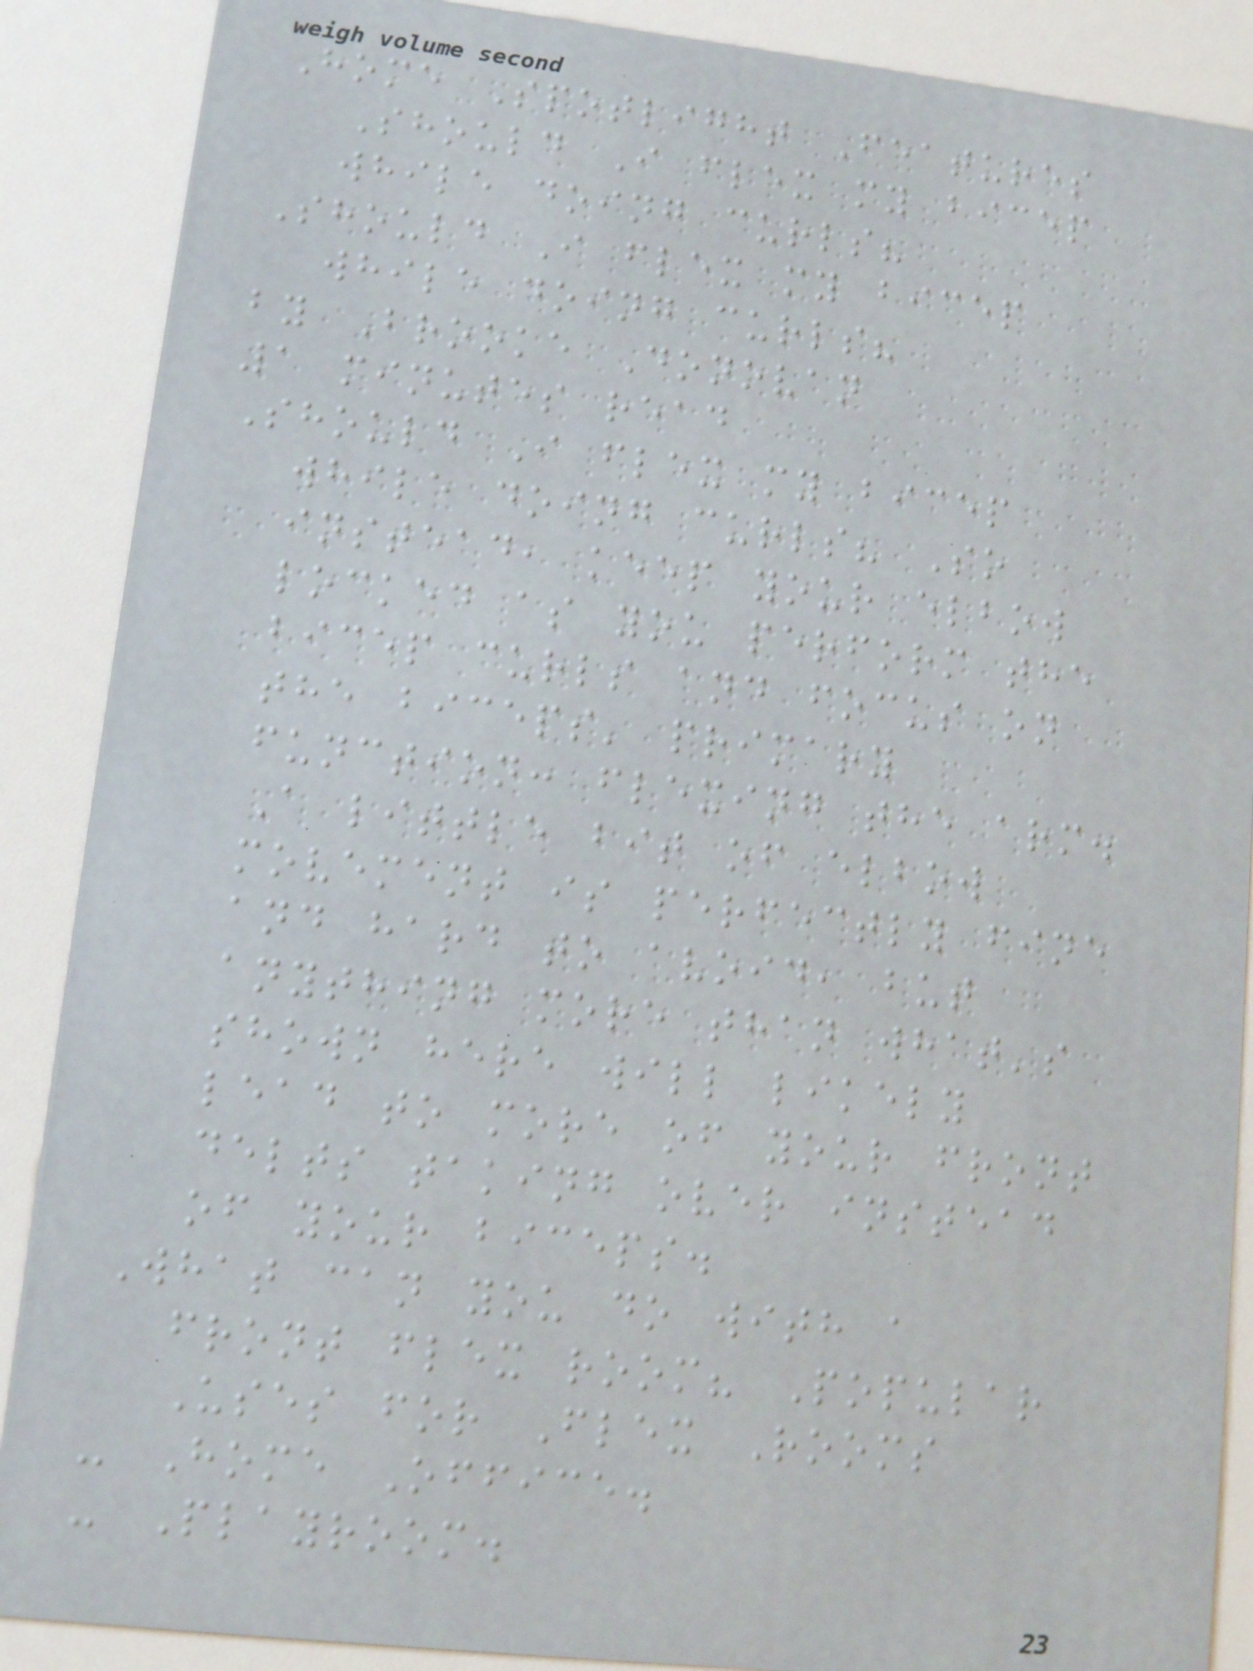Home Spotlight Features
Should I flex my bicep
while doing curls?
Should I flex my bicep
while doing curls?
by Brooke Donovan
1 minutes read
Should I flex my bicep
while doing curls? So
instead, keep your elbow
locked as you perform the
bicep curls and focus on
the biceps' primary
function: flexing the arm.
A little bit of elbow
movement is perfectly fine
and hard to avoid, but
anything more than what's
shown here will likely
lead to more of your front
delts taking over instead
of your biceps.
What can you do with a
front flex room? Popular
Uses for Flex Rooms
- Home Office.
- Playroom.
